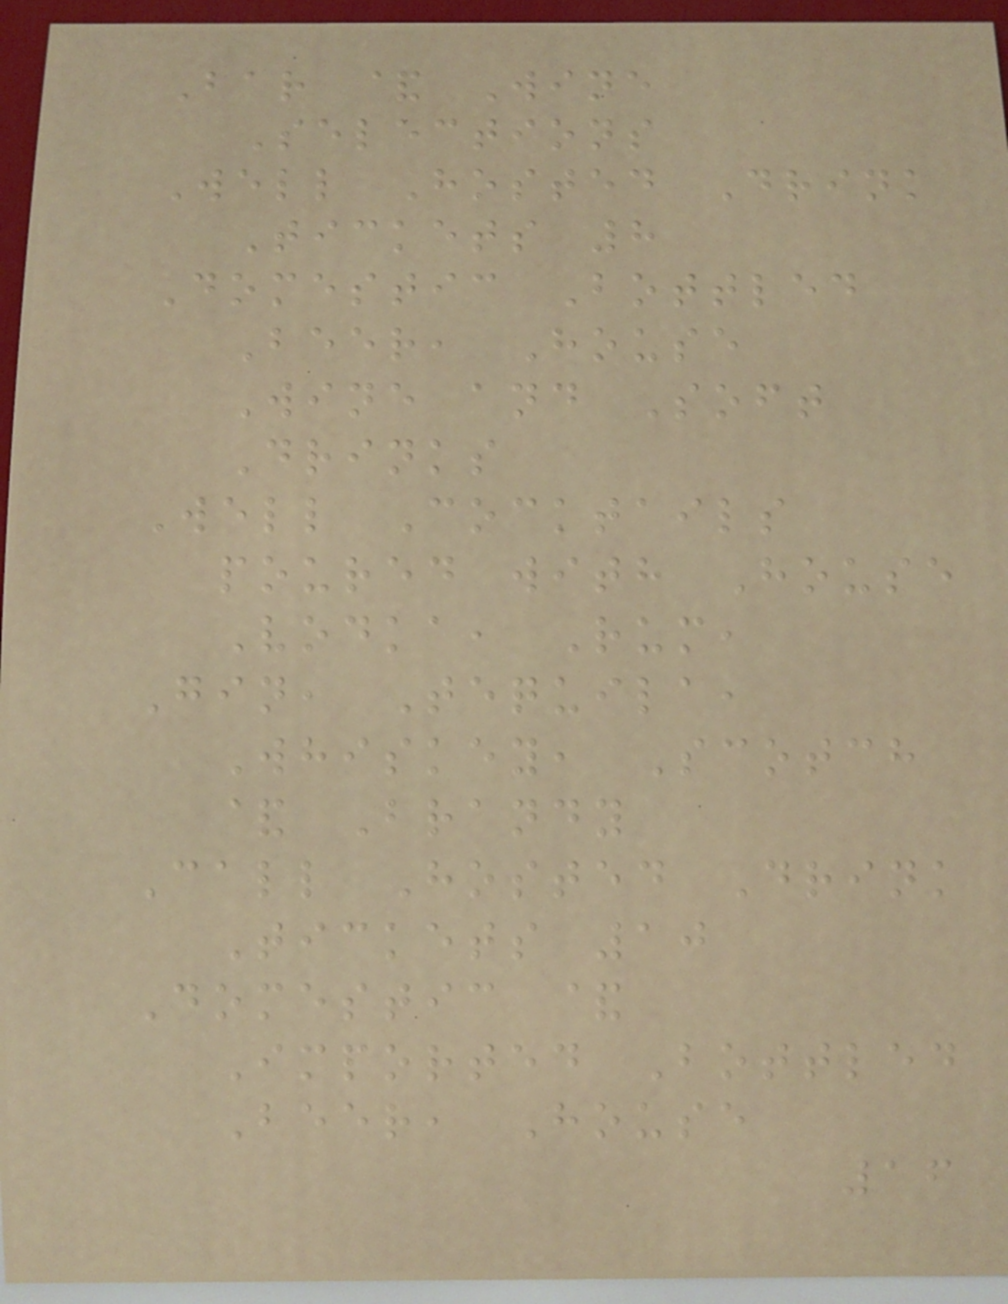Bar & Wine
Selections
Well Hosted Drink
Tickets 8
Domestic Bottled
Beer, House
Wine and Soft
Drinks
Well Cocktails
poured with House
Vodka, Rum,
Gin, Tequila,
Whiskey, Scotch
& Brandy
Call Hosted Drink
Tickets 10
Domestic &
Imported Bottled
Beer, House
16
